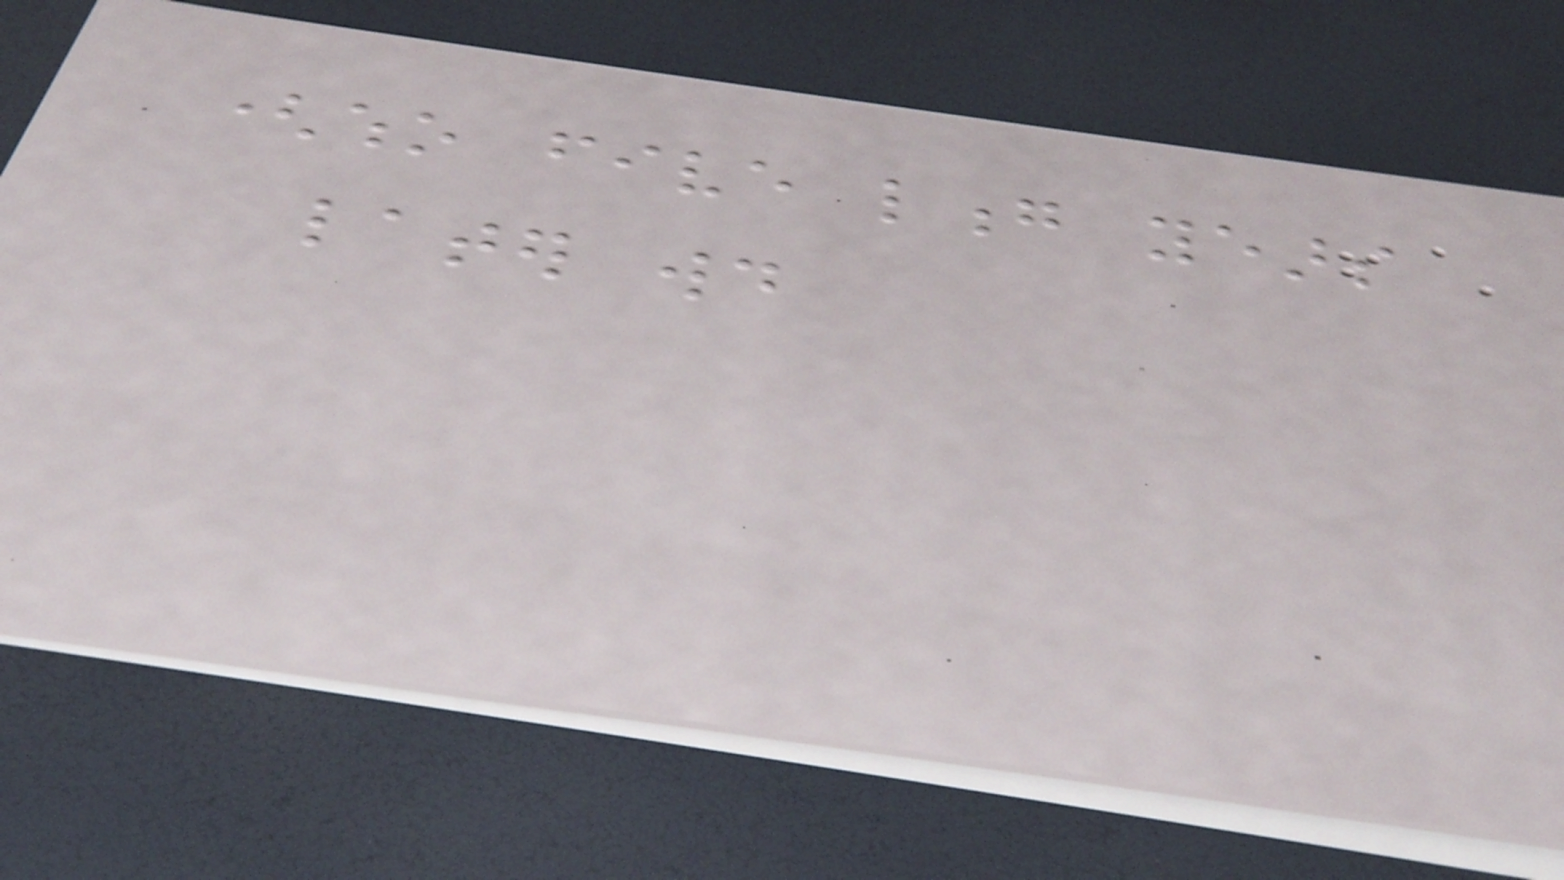(who five long years
later would
